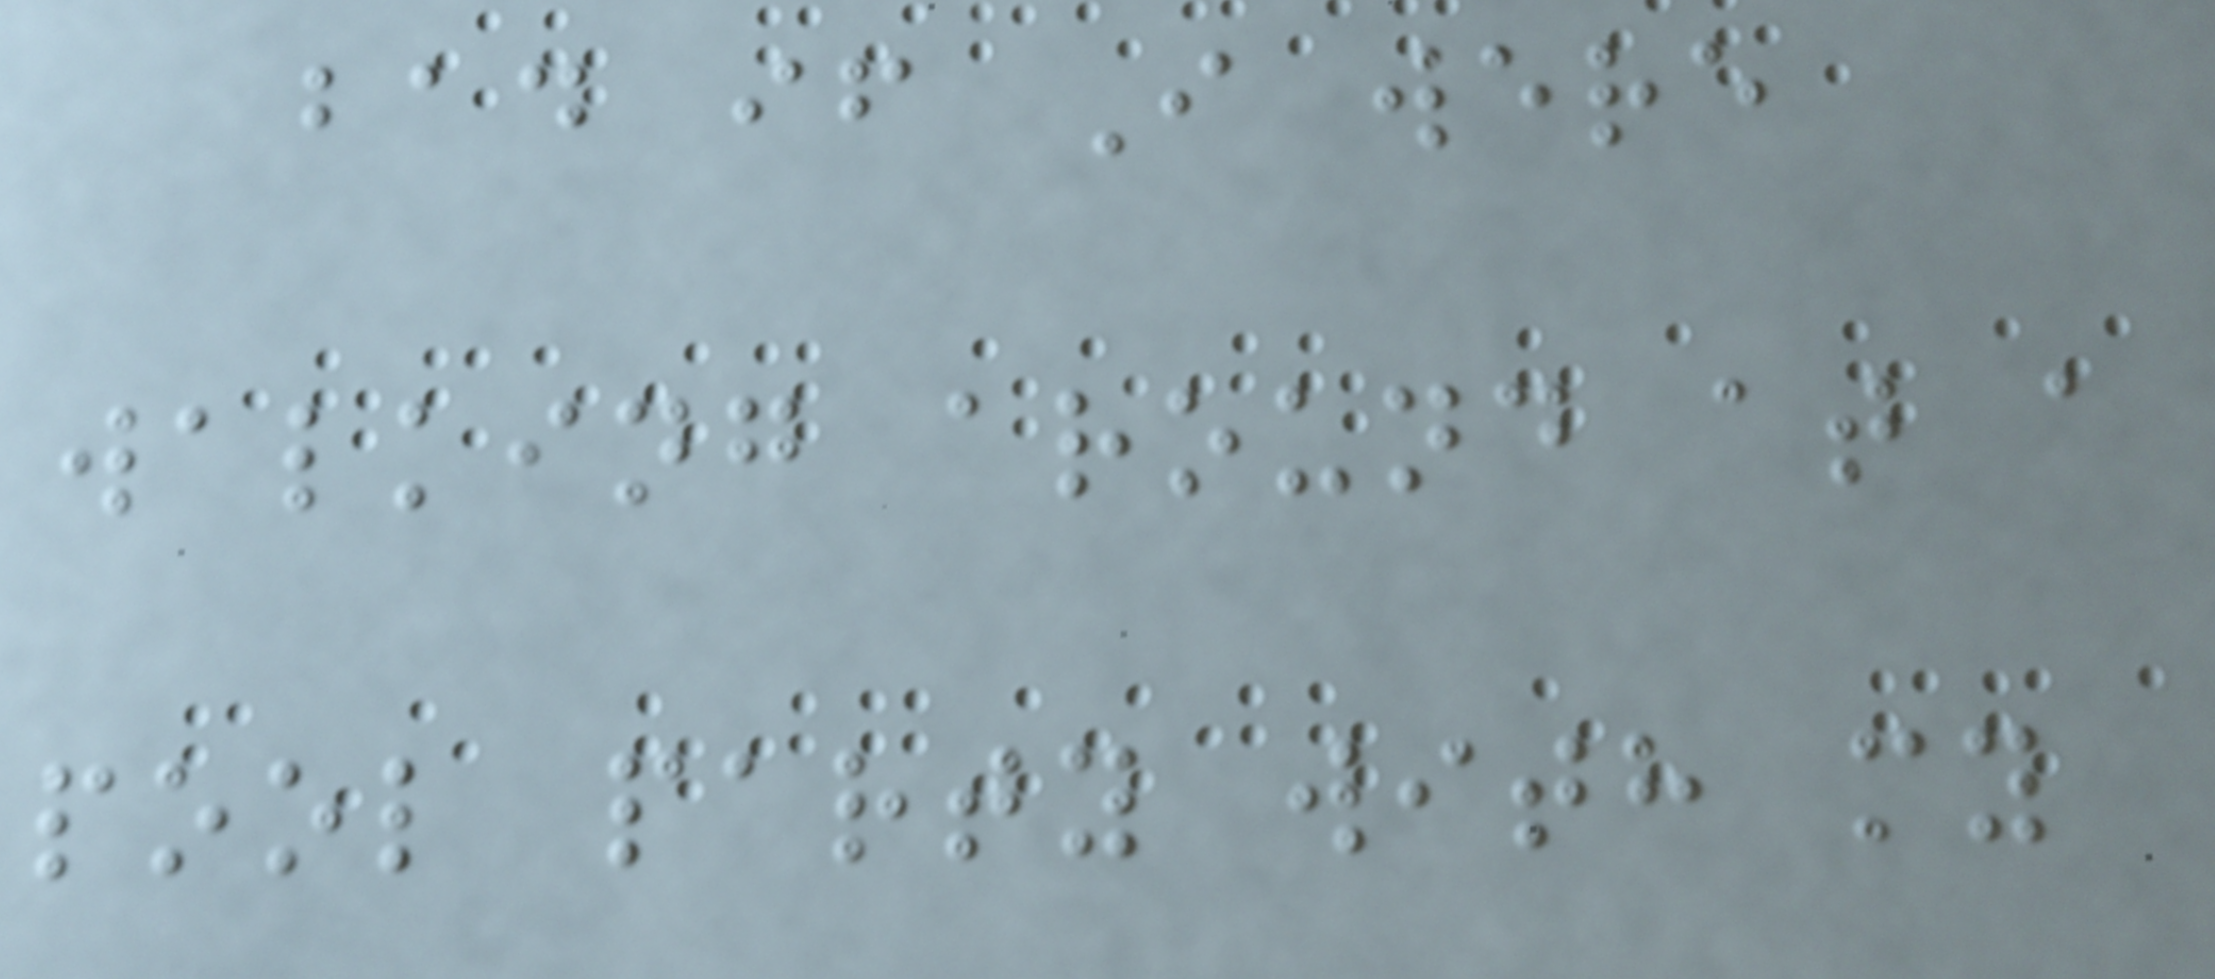bad if I were
walking around at a
pool party with my
